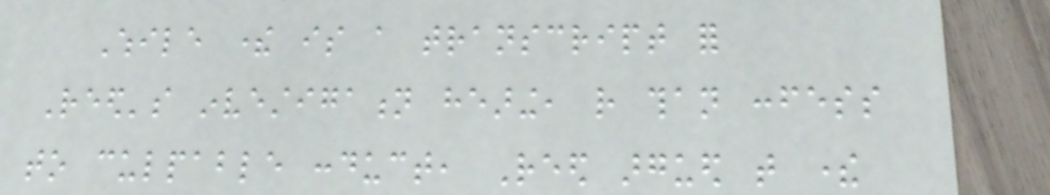While there is a transcript for
Reed's investigation hearing, rather than confess
to culpable conduct, Reed argued that there
